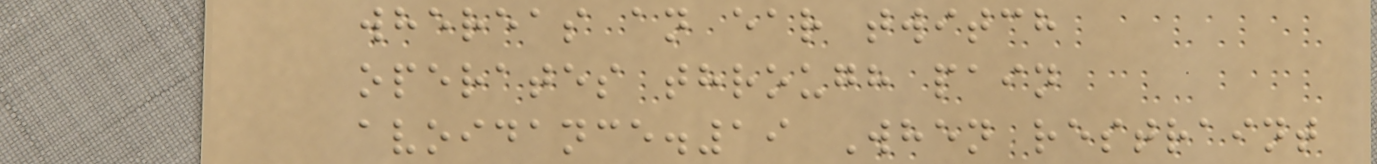whereas an ear twitch
operates through pain
avoidance.19 When restraint
